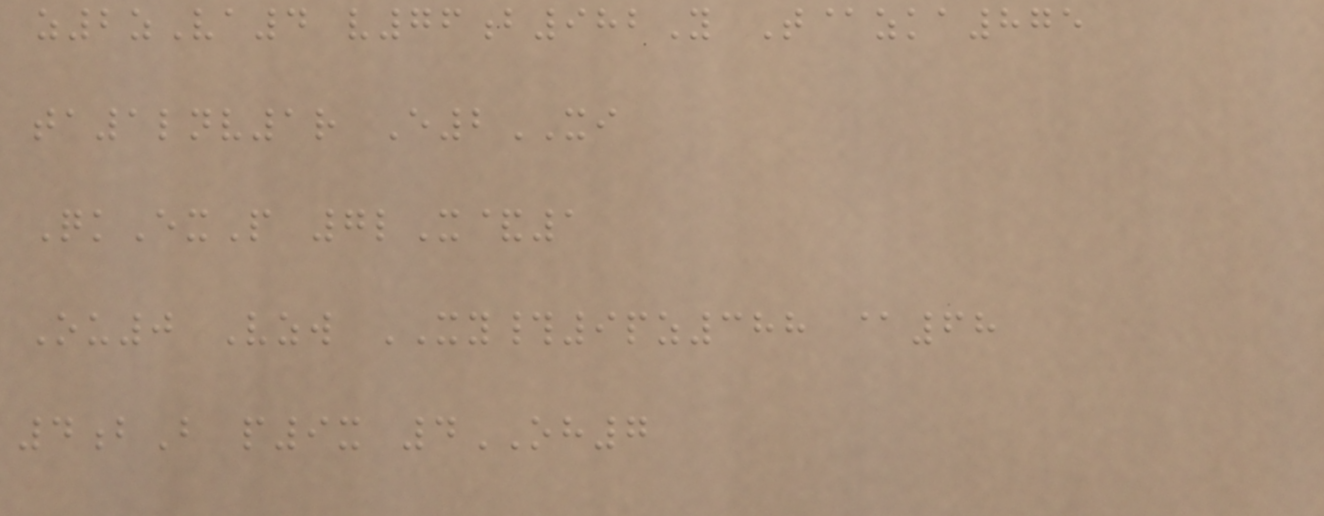z2zVa4 v76b982Y T@zka875
ta1lnv1r E2XI
QkExP 7lX&1
Ou0 Vzw XY#9pz388 @68
4bB p9x 4OH7
